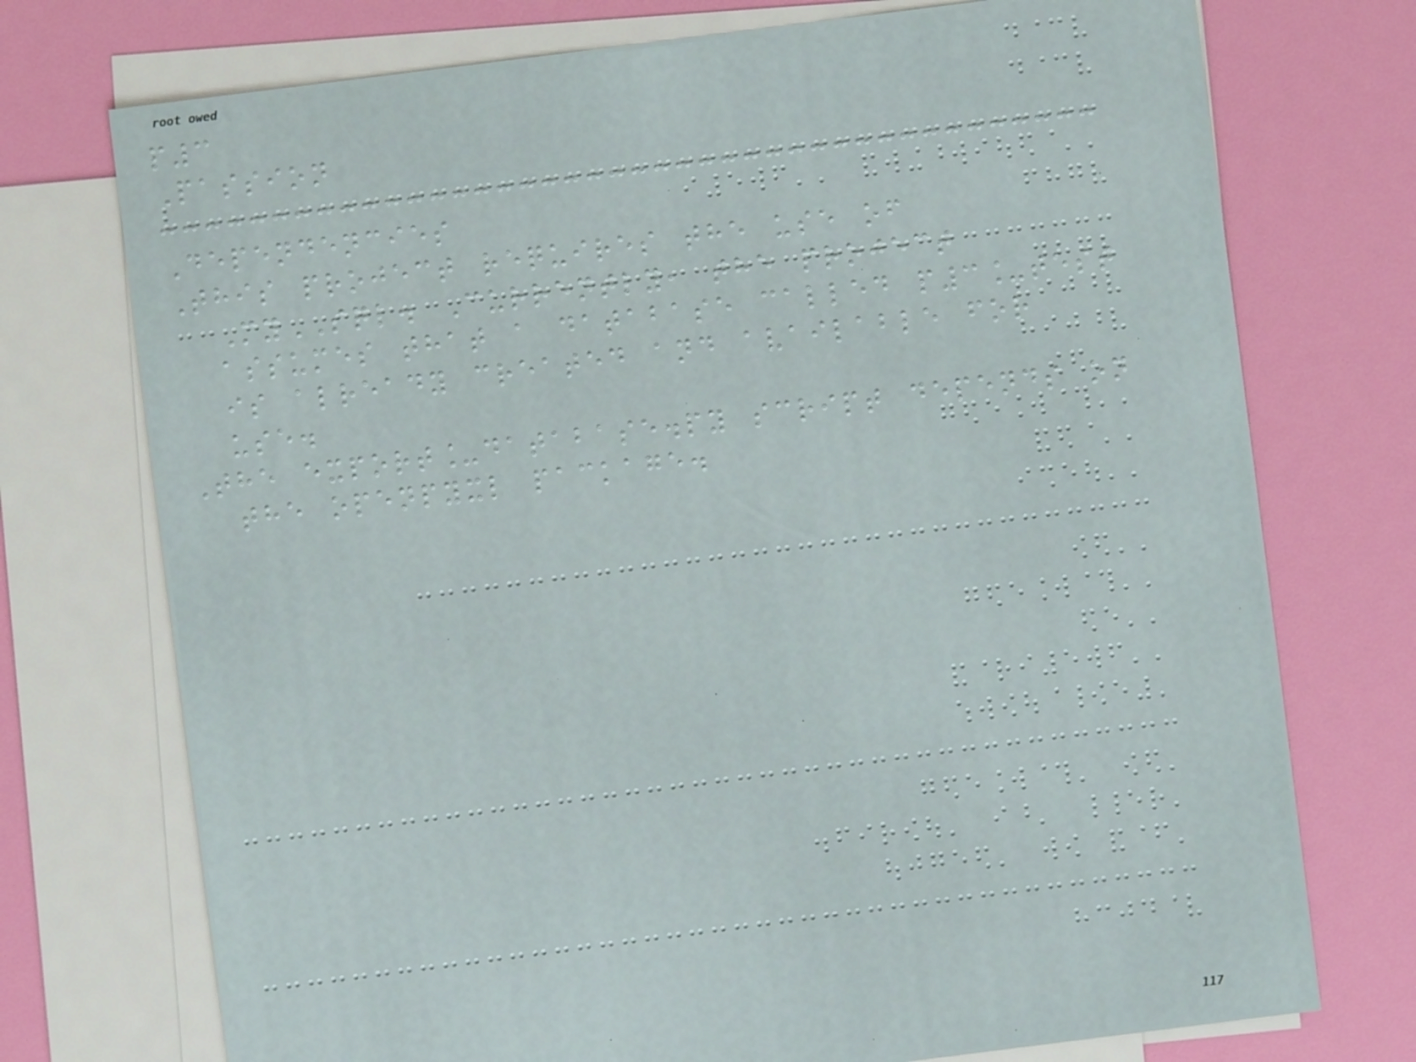p3
Passion
Dependencies
This project requires the use of
MySQL. Currently, the project
assumes that a database called p3_test
is already created and available for
use.
The export_database.py script depends on
the openpyxl package.
